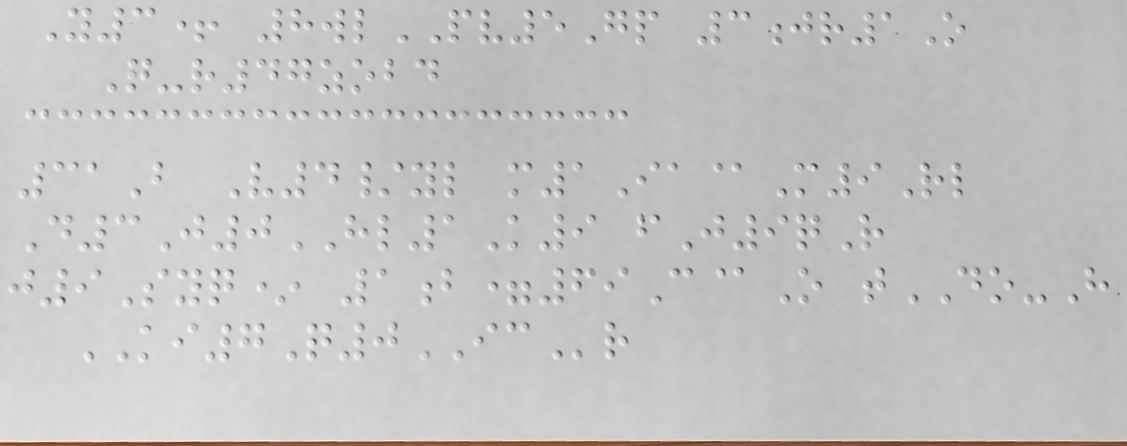Y3+ 8wlPV5Gp 3jr1O
Q-r47zobd
31B V4/yl m1Ia@M9Rl
D3J0HL1K9 fJ9qR
j9Syq* 1b=69C@O tDO-H
KI7Q0ICr
